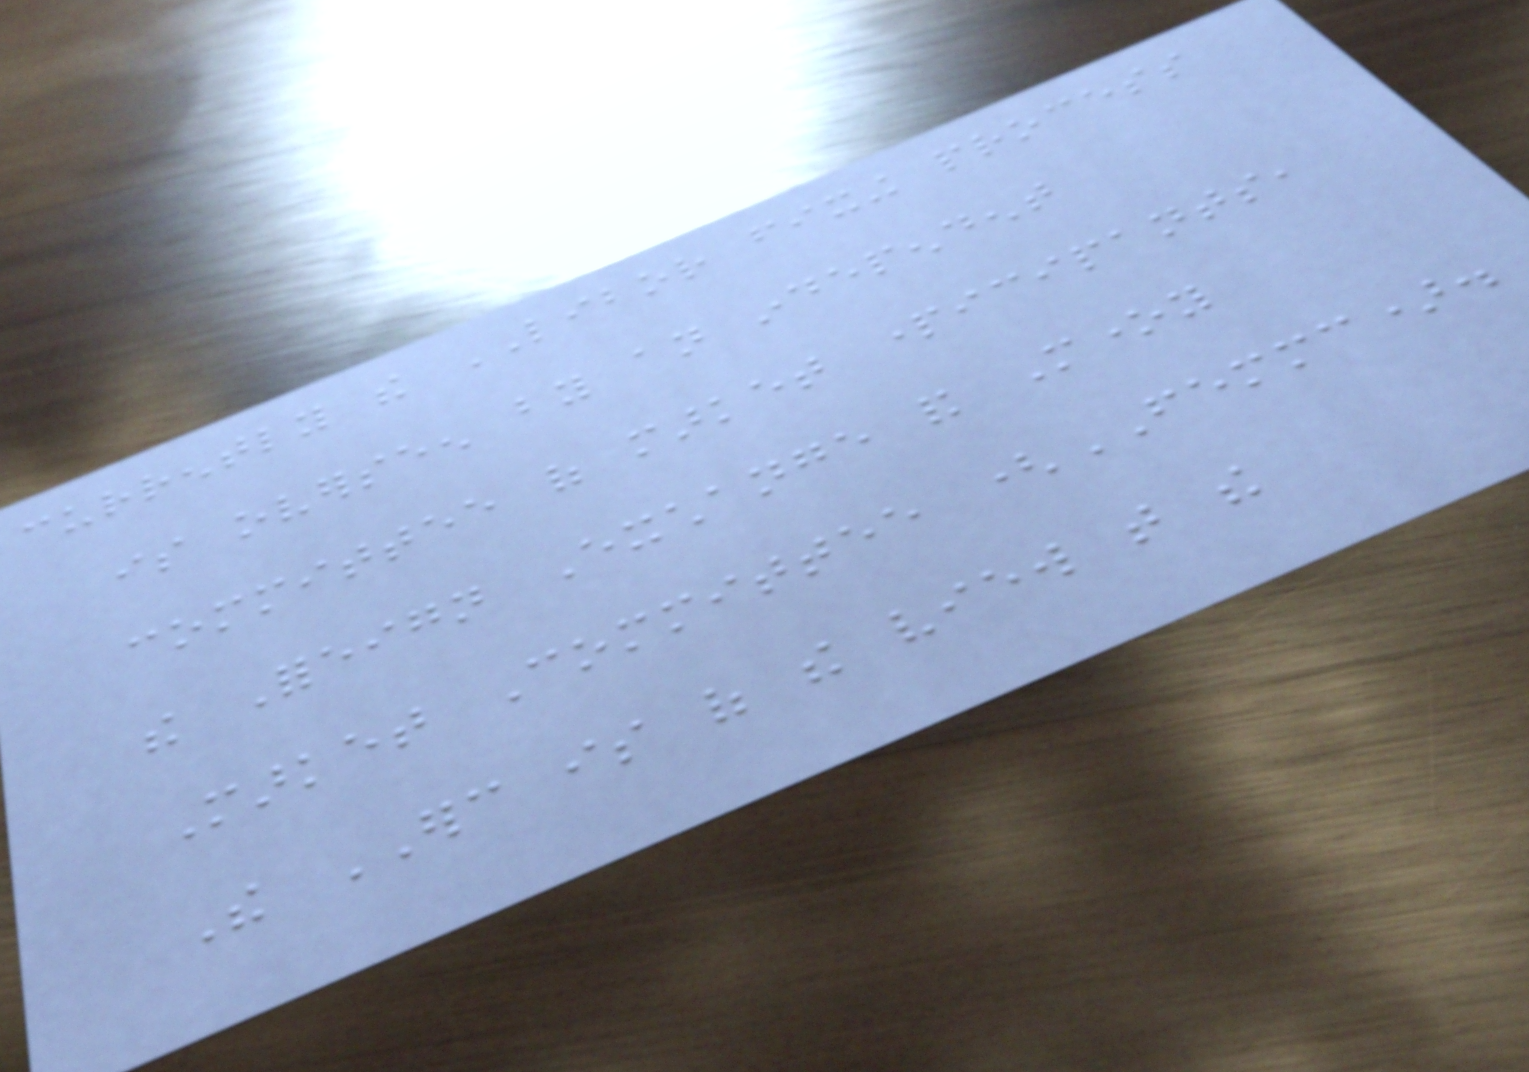currently the LIBOR fixing process
is overseen by an independent
committee of market participants,
the Foreign Exchange and Money
Market Committee (FEMMC).
The ERC is of the view that the
